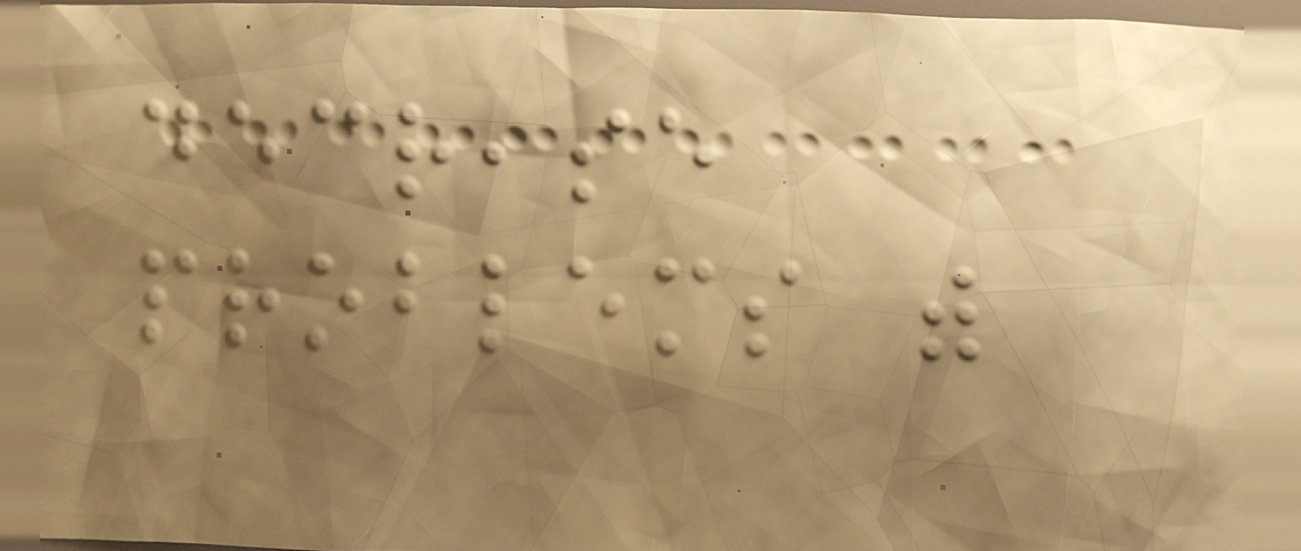decrease
problems with
